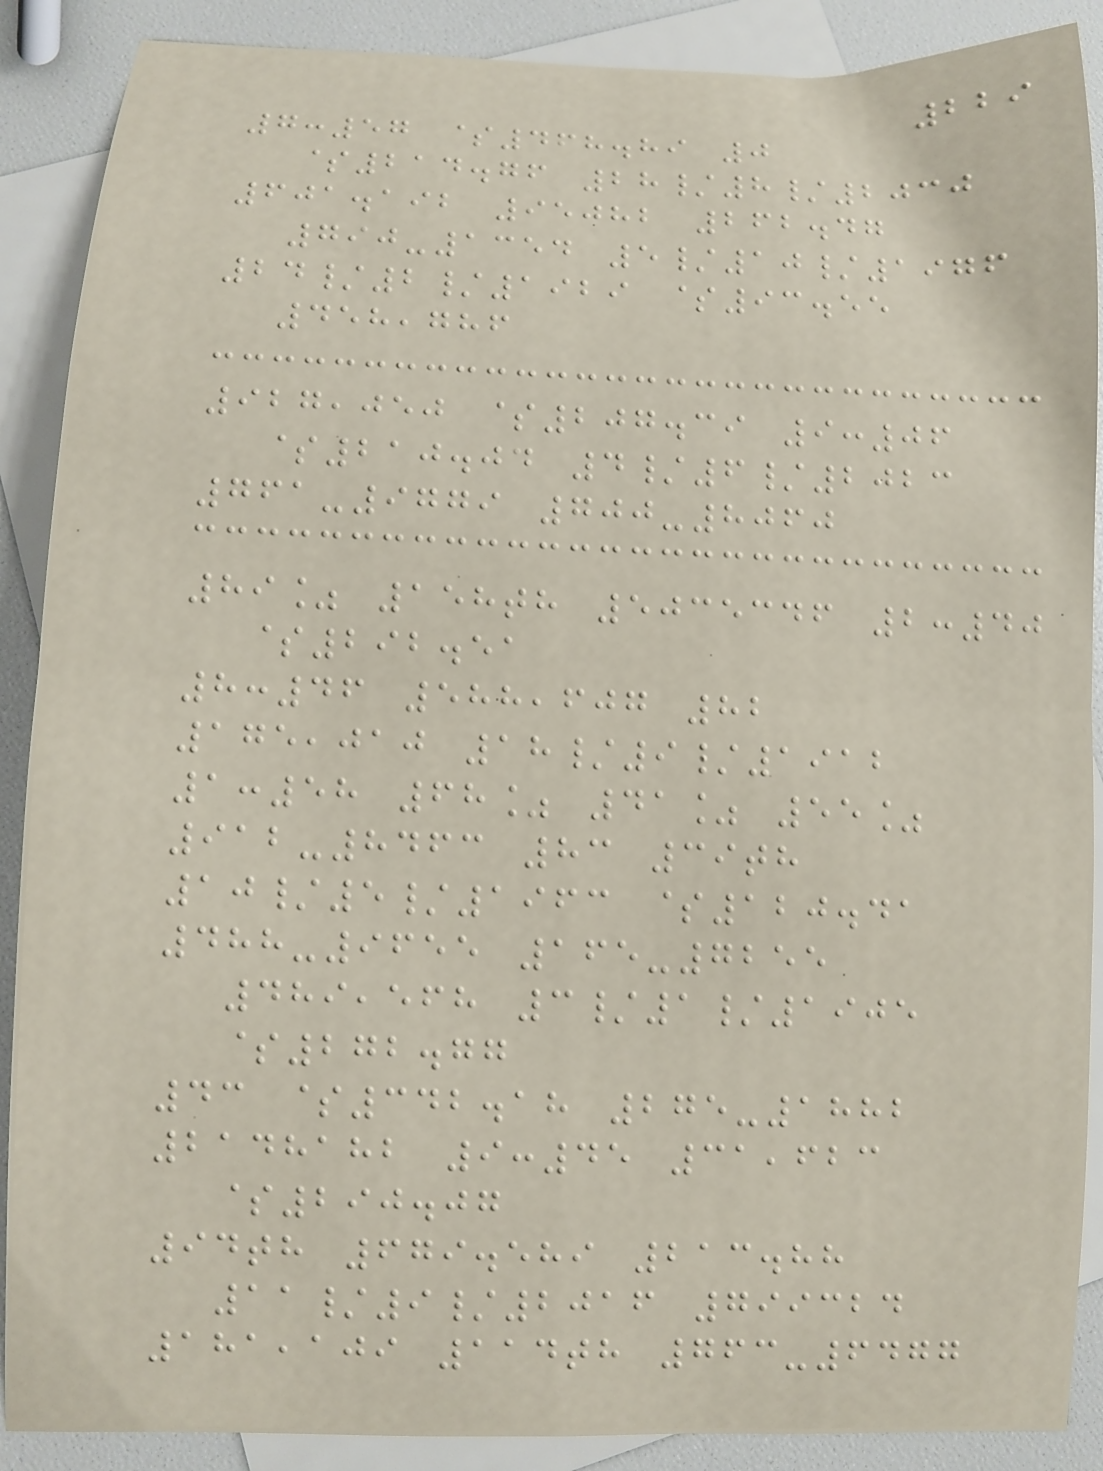229
7:57 $468.89 0
$214.76 28/8/2030
601.192 95082 262.47
790-1354 5/10/1976
24/2/1929 $93.55
458,786
927,050 $207.39 9:06
$210.04 4/6/2023
761-9779 700-8060
89% 158th 5035346 2:40
$292.51
8:46 588,607 82
175,010 18/9/1912
1:58 68% 41% 55%
912-8463 83 39th
10/5/1963 $120.41
488-9655 165-7255
489,568 3/1/1905
$272.77
43 $342.18 275-1882
2148182 9:45 31,623
$290.07
94th 679.589 213.88
11/9/2016 799324
181,109 114th 763-6477
